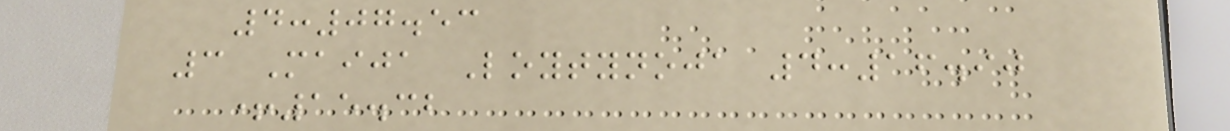4:07.53
3 Maija Loytynoja 4:16.90
+15.32
